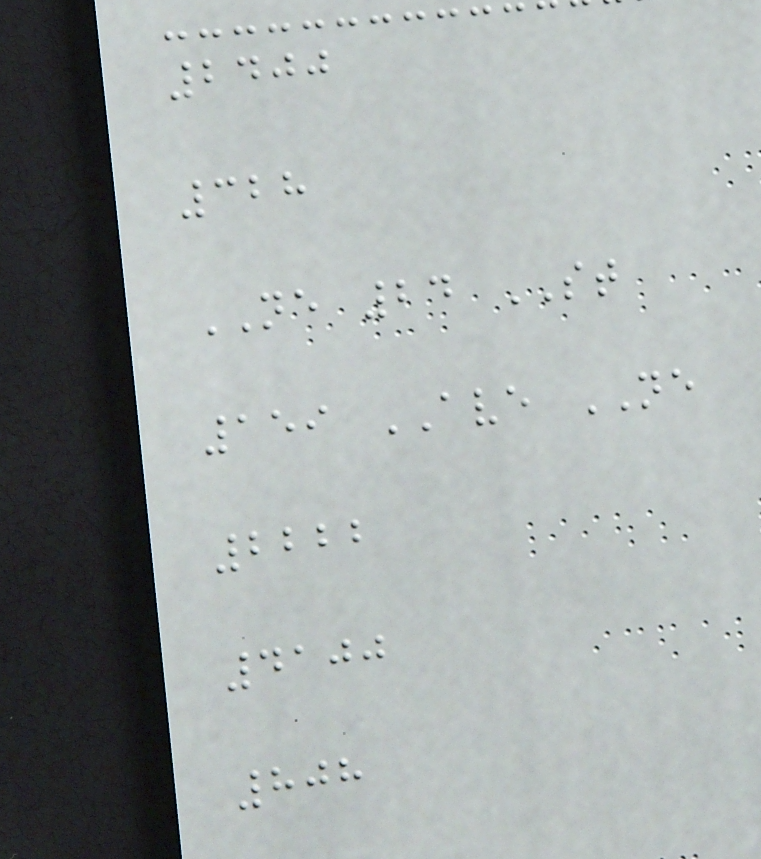2400
328
NE 24 ST
159 AVE NE
2222
4100
808
